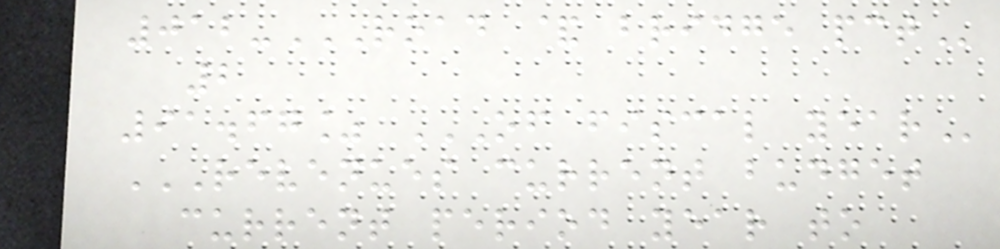012-ROAD & BRIDGE PCT
2
91.67% OF FISCAL YEAR
REVENUES CURRENT BUDGET
CURRENT PERIOD YEAR TO
